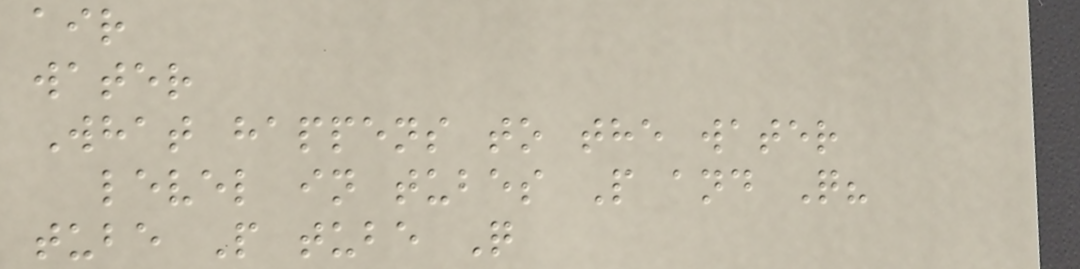air
water
What happens to the water
level in tubes P and Q?
tube P tube Q
